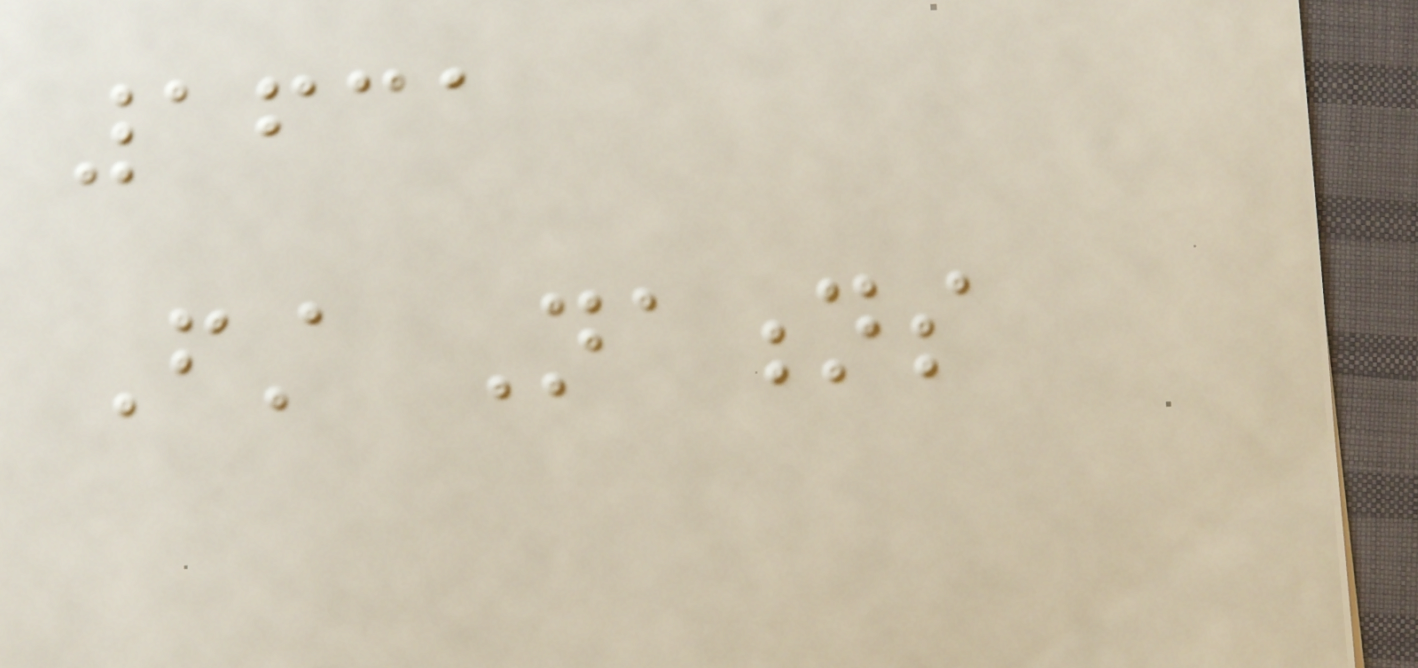1631
First Nations
